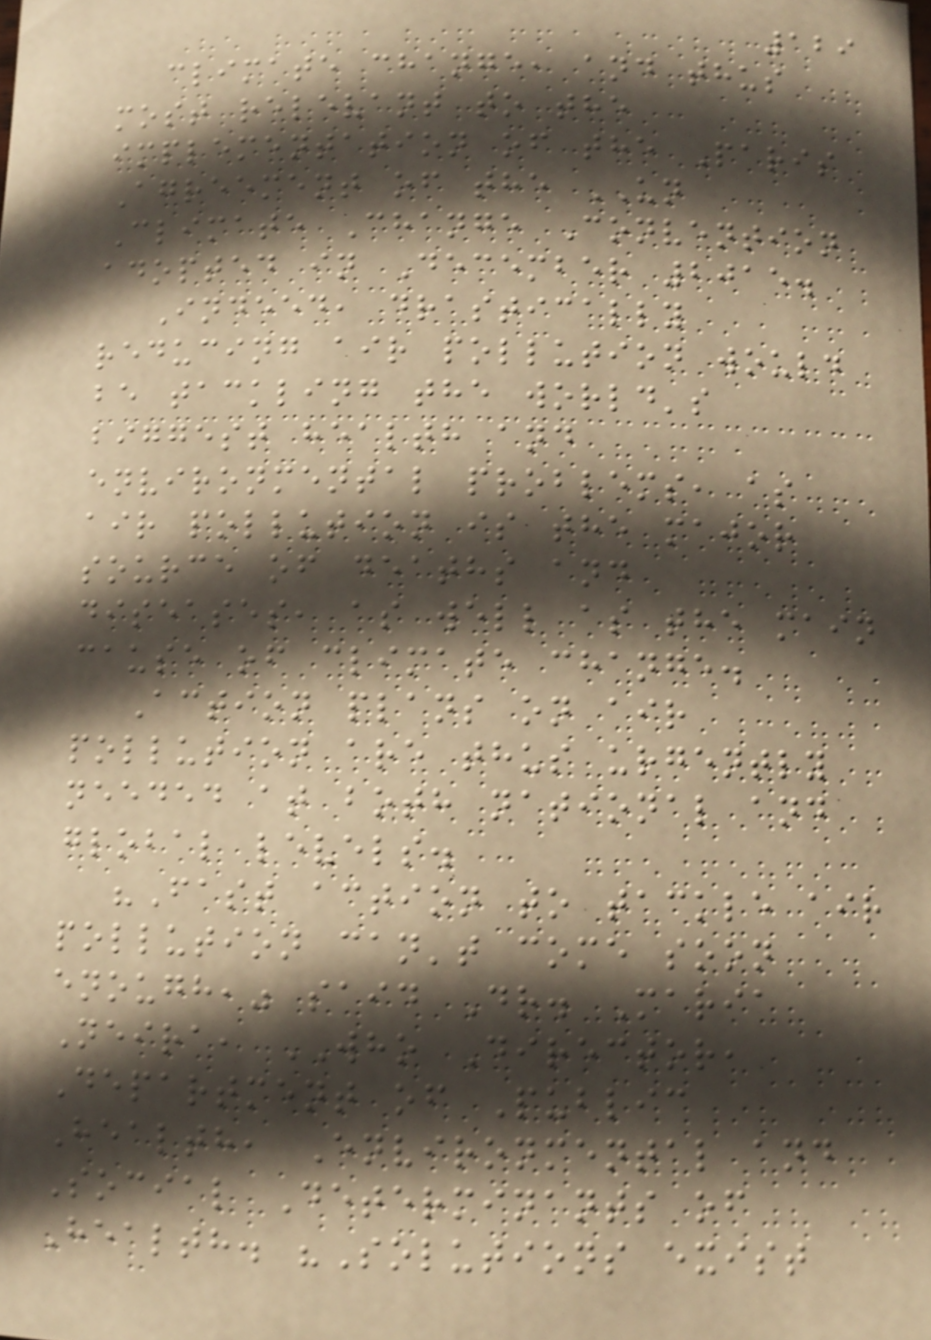129
climate change, and thus
most relevant to the
implementation of the Paris
Agreement of the UN
Climate Change Convention
adopted in December 2015.
Indeed, drastically
reducing air pollution would
be tackling the world's
biggest health and
environmental problems, as
air pollution is the major
source of deaths and
diseases, as well as the main
cause of climate change.
Action plans on air
pollution are thus urgently
needed at both national and
global levels.
"Fast action to tackle air
pollution can't come soon
enough," said Dr. Maria
Neira, WHO Director,
Department of Public
Health, Environmental and
Social Determinants of
Health. "Solutions exist
